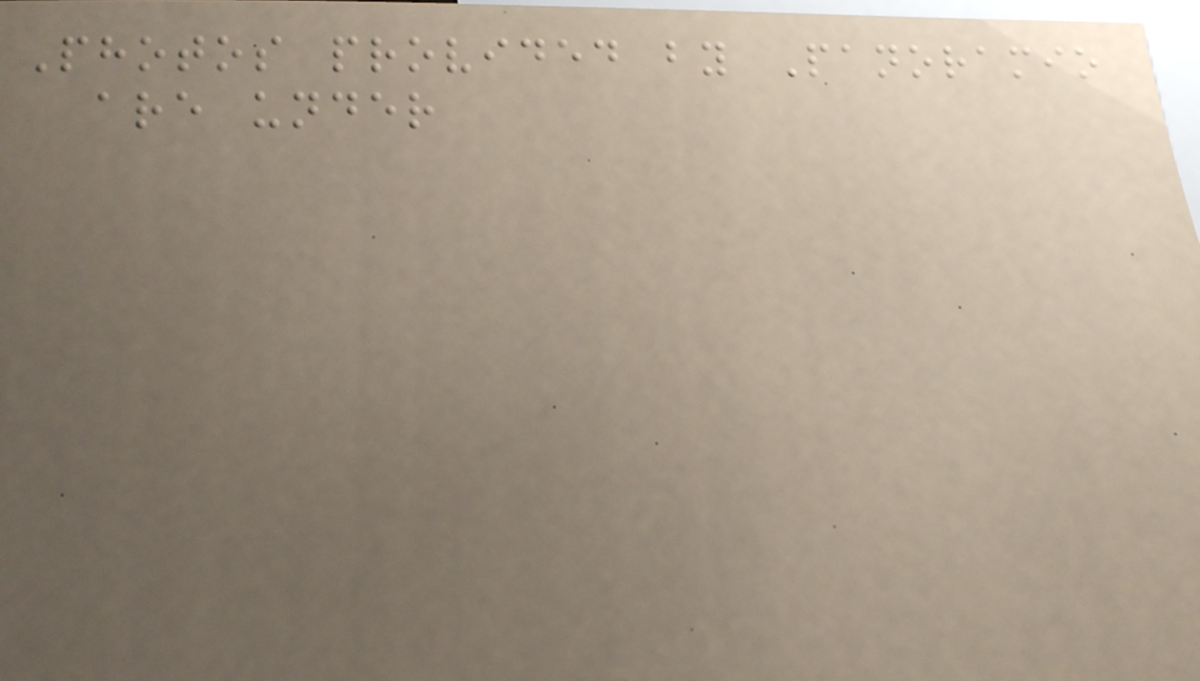Photos provided by Panoramio
are under
